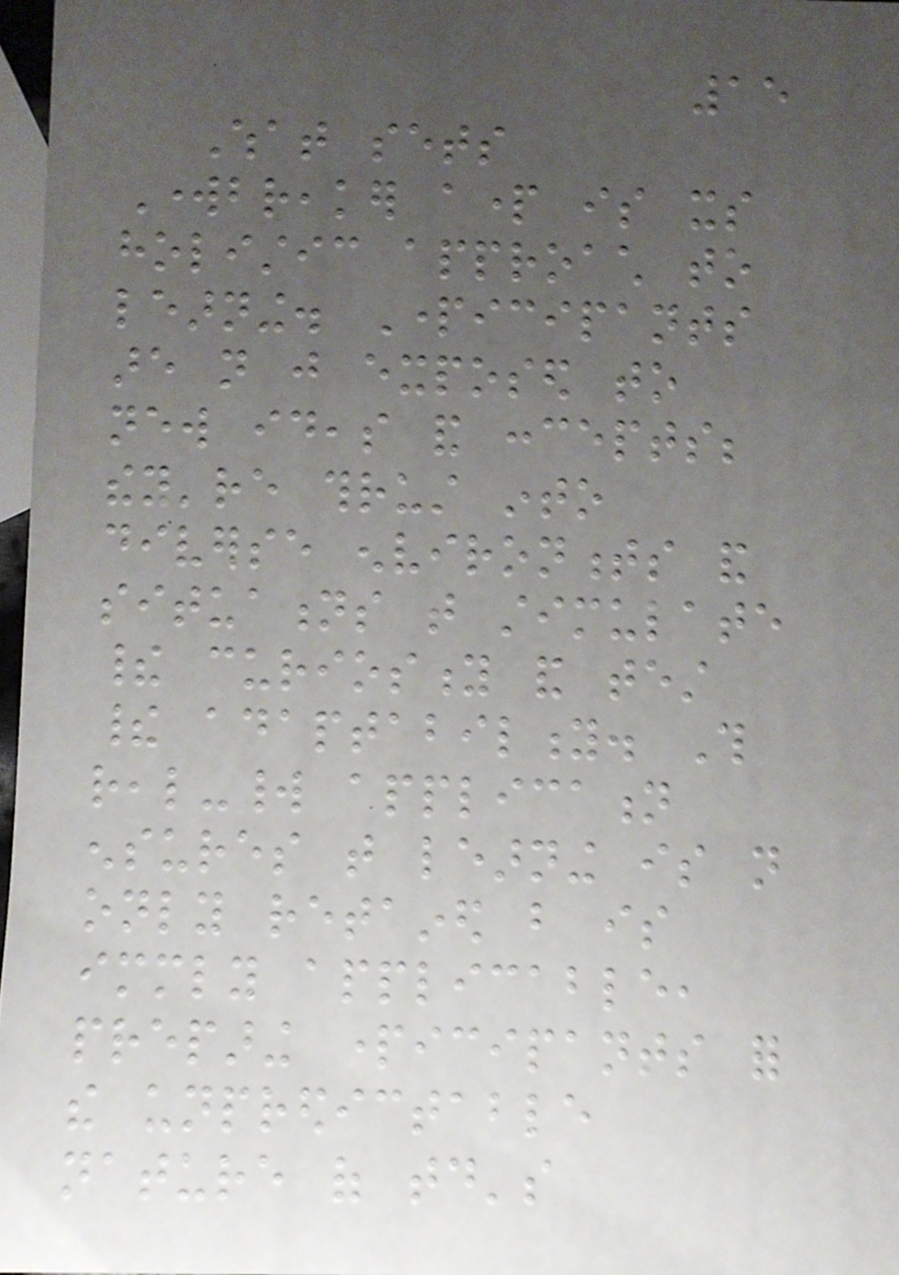15
What sets
Workbreaker apart is its
holistic approach to
learning. Participants
are not just exposed to
new ideas and concepts;
they're thrust into
diverse environments and
situations that stimulate
their curiosity and test
their adaptability. This
real-world application
ensures that learning is not
only retained but is
immediately applicable,
preparing participants for
the unpredictable
nature of today's
